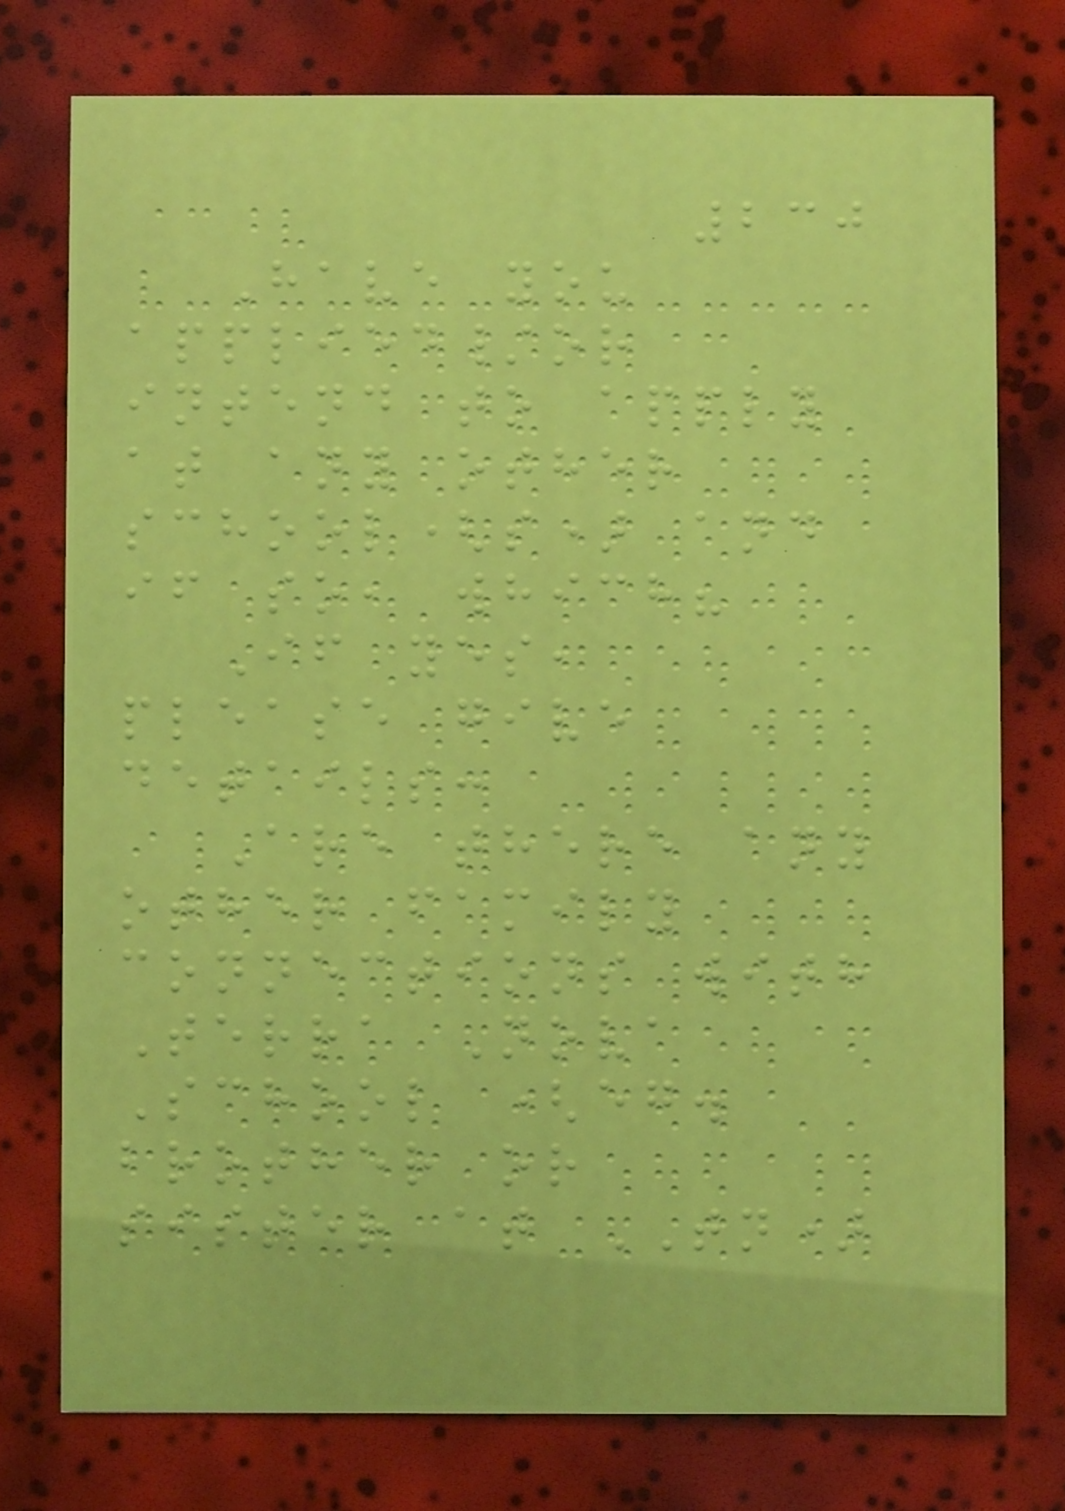230
Have you
applied/or
intend to apply
at any other
school(s) and
if so, which?
If yes,
please give
details:
Are there any
other family
connections with
Terra Nova
School (eg.
brother or
sister at TN)
